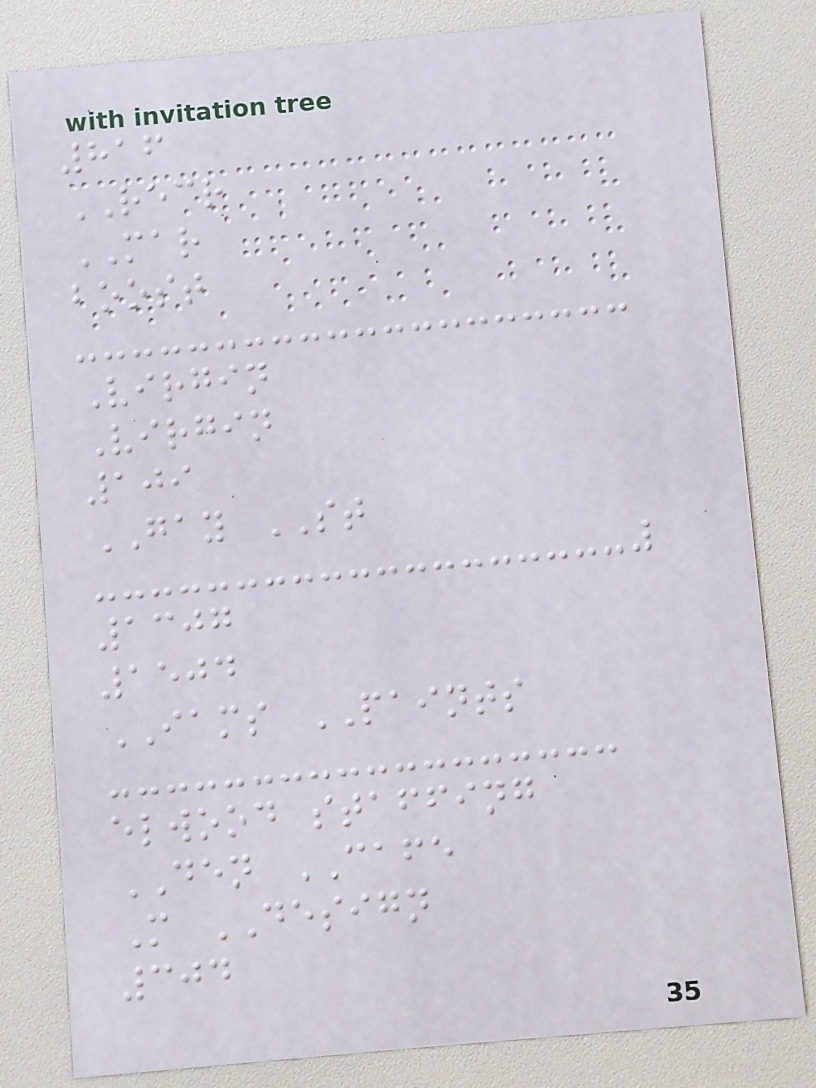816
RECR
MAR
boost
Virgin
Virgin
109
GAY ST
1307
1504
IAMS PAINTS
elwood staffing
DEN CAFE
M DESIGN
304
